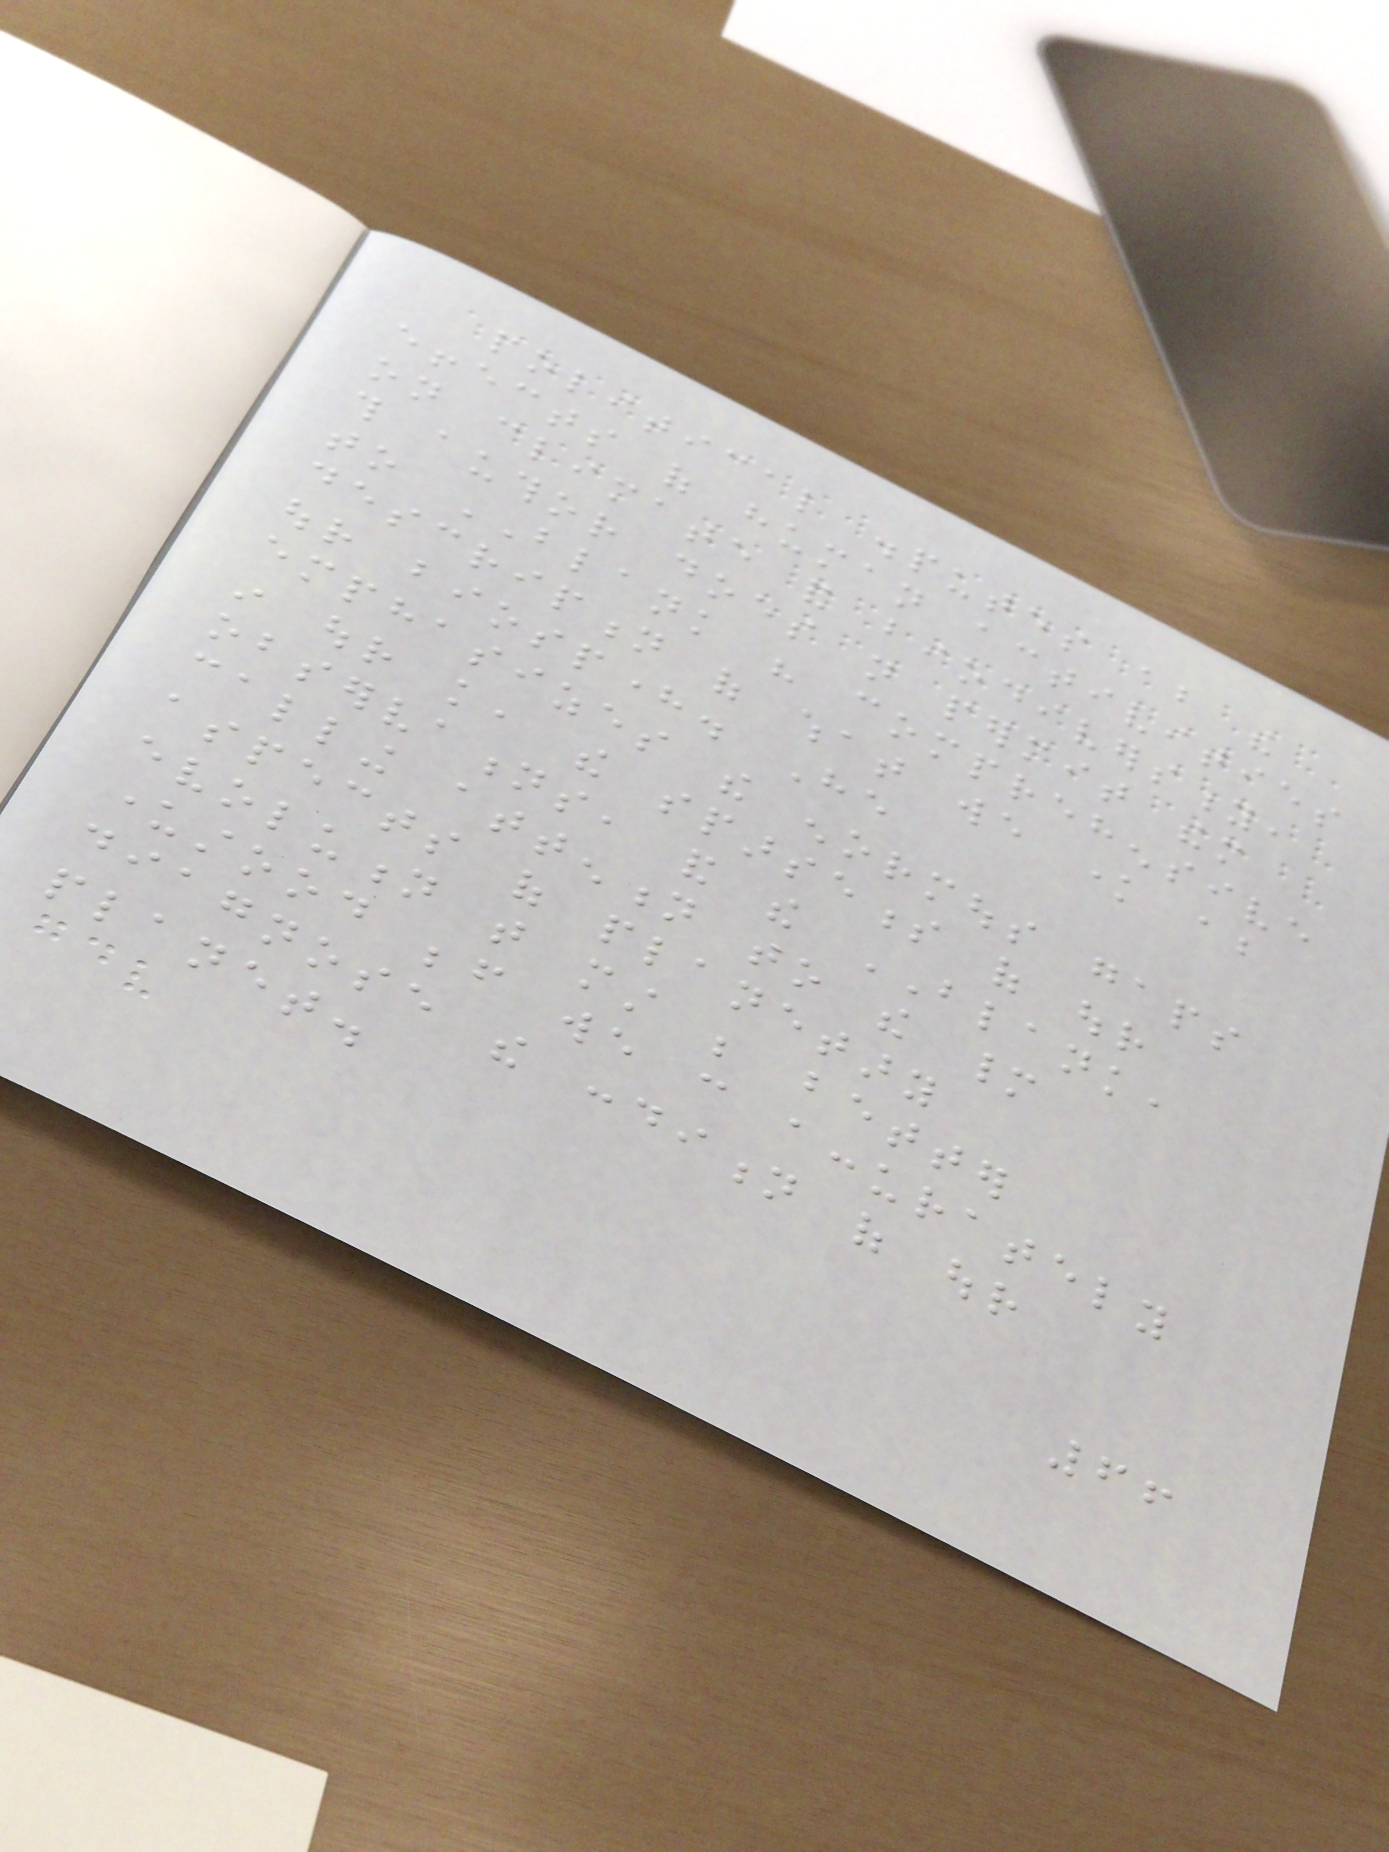political disputes about the
effects of human activities
on climate and biodiversity,
this author does not permit them
to BLANK his comprehensive
description of what we know about
our biosphere. He
emphasizes the enormous gaps
in our knowledge, the sparseness of our
observations, and the BLANK,
calling attention to the many
aspects of planetary
evolution that must be better
understood before we can accurately
diagnose the condition of our
planet.
66
